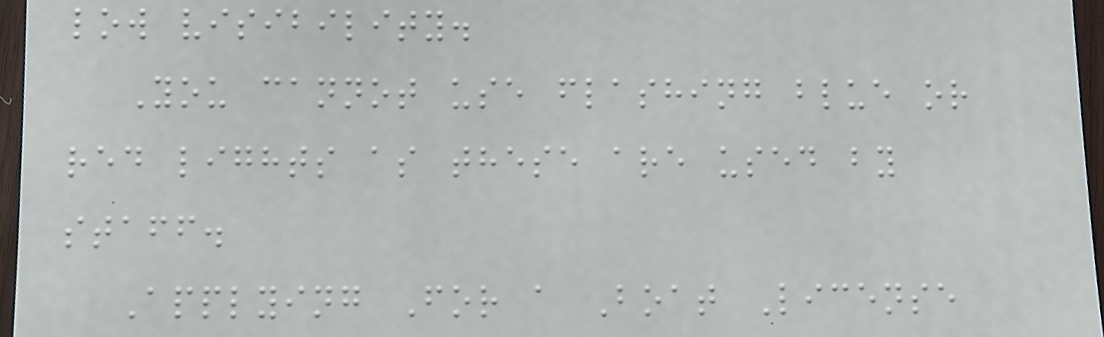low visibility.
You cannot use flashing blue or
red lights as these are used by
staff.
Applying For a Boat License
